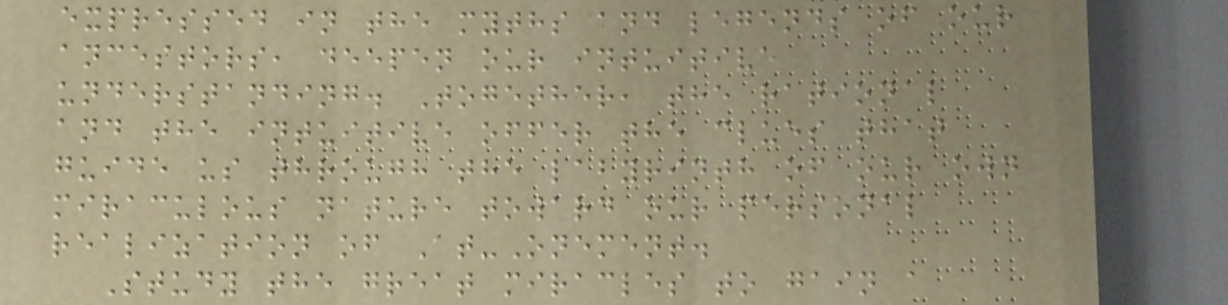expressed in the myths and legends of our
ancestors, deepen our intuitive
understanding. Together, the rational
and the intuitive offer the clues that
guide us through the labyrinth of our own
miraculous nature toward our personal
realization of At-Onement.
Study the great miracles to gain a
